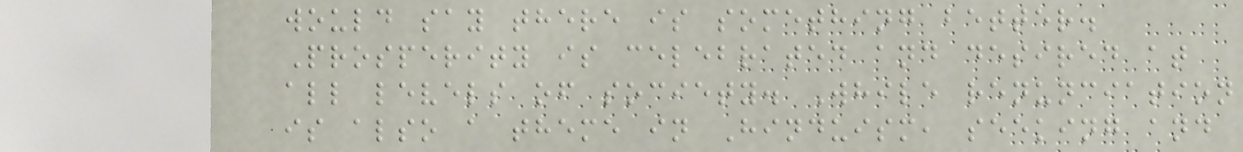would say there is something better.
Prosperity is celebrated and desired at
all levels of society. While renunciation
is also a theme in Hinduism, seeking and
